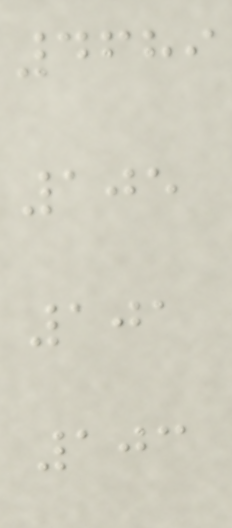4689
105
101
103
